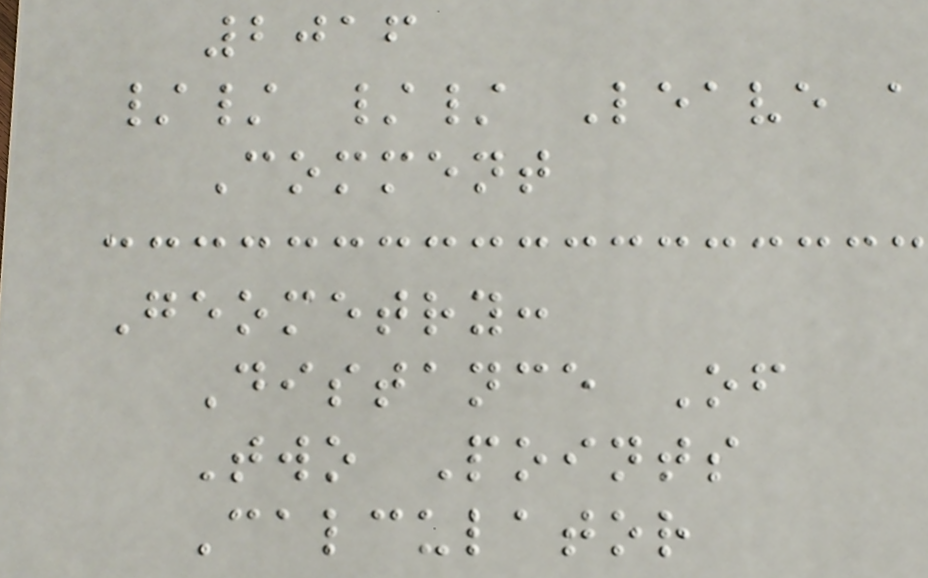2016
// // Leave a
Comment
Geometry:
Distance Of
Two Points
Calculator
